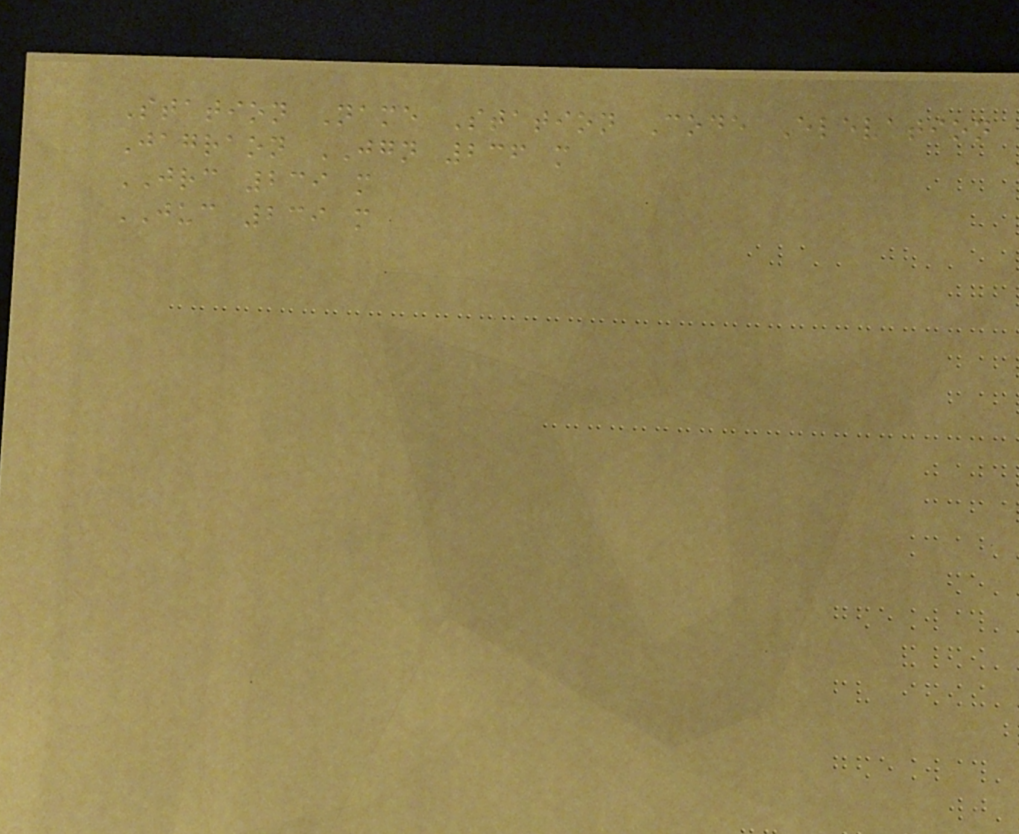Station Name Station Code Elevation
Jagraon JGN 236 m
JRC 239 m
JUC 239 m
